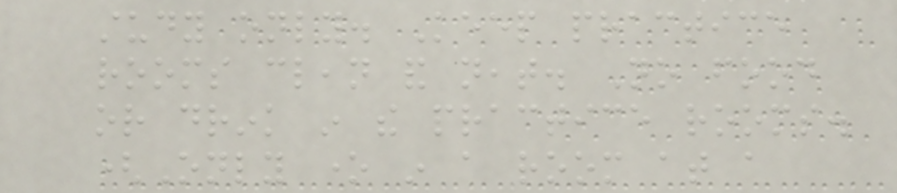study only. Keep practice
rooms clean and neat. No food
or drink in the practice rooms.
(Only one in a room at a
